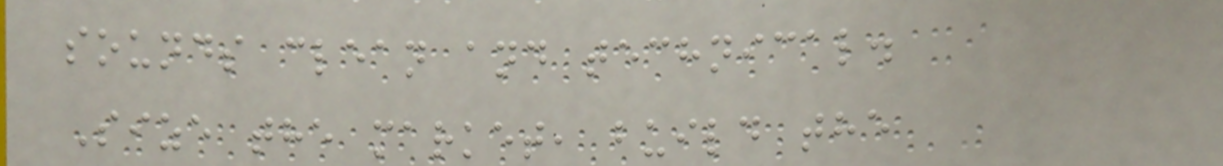sounds clean and technical.
Size the market, build the
